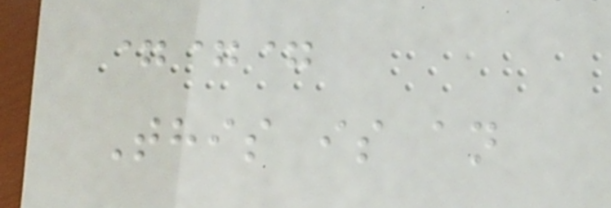===
This is an
